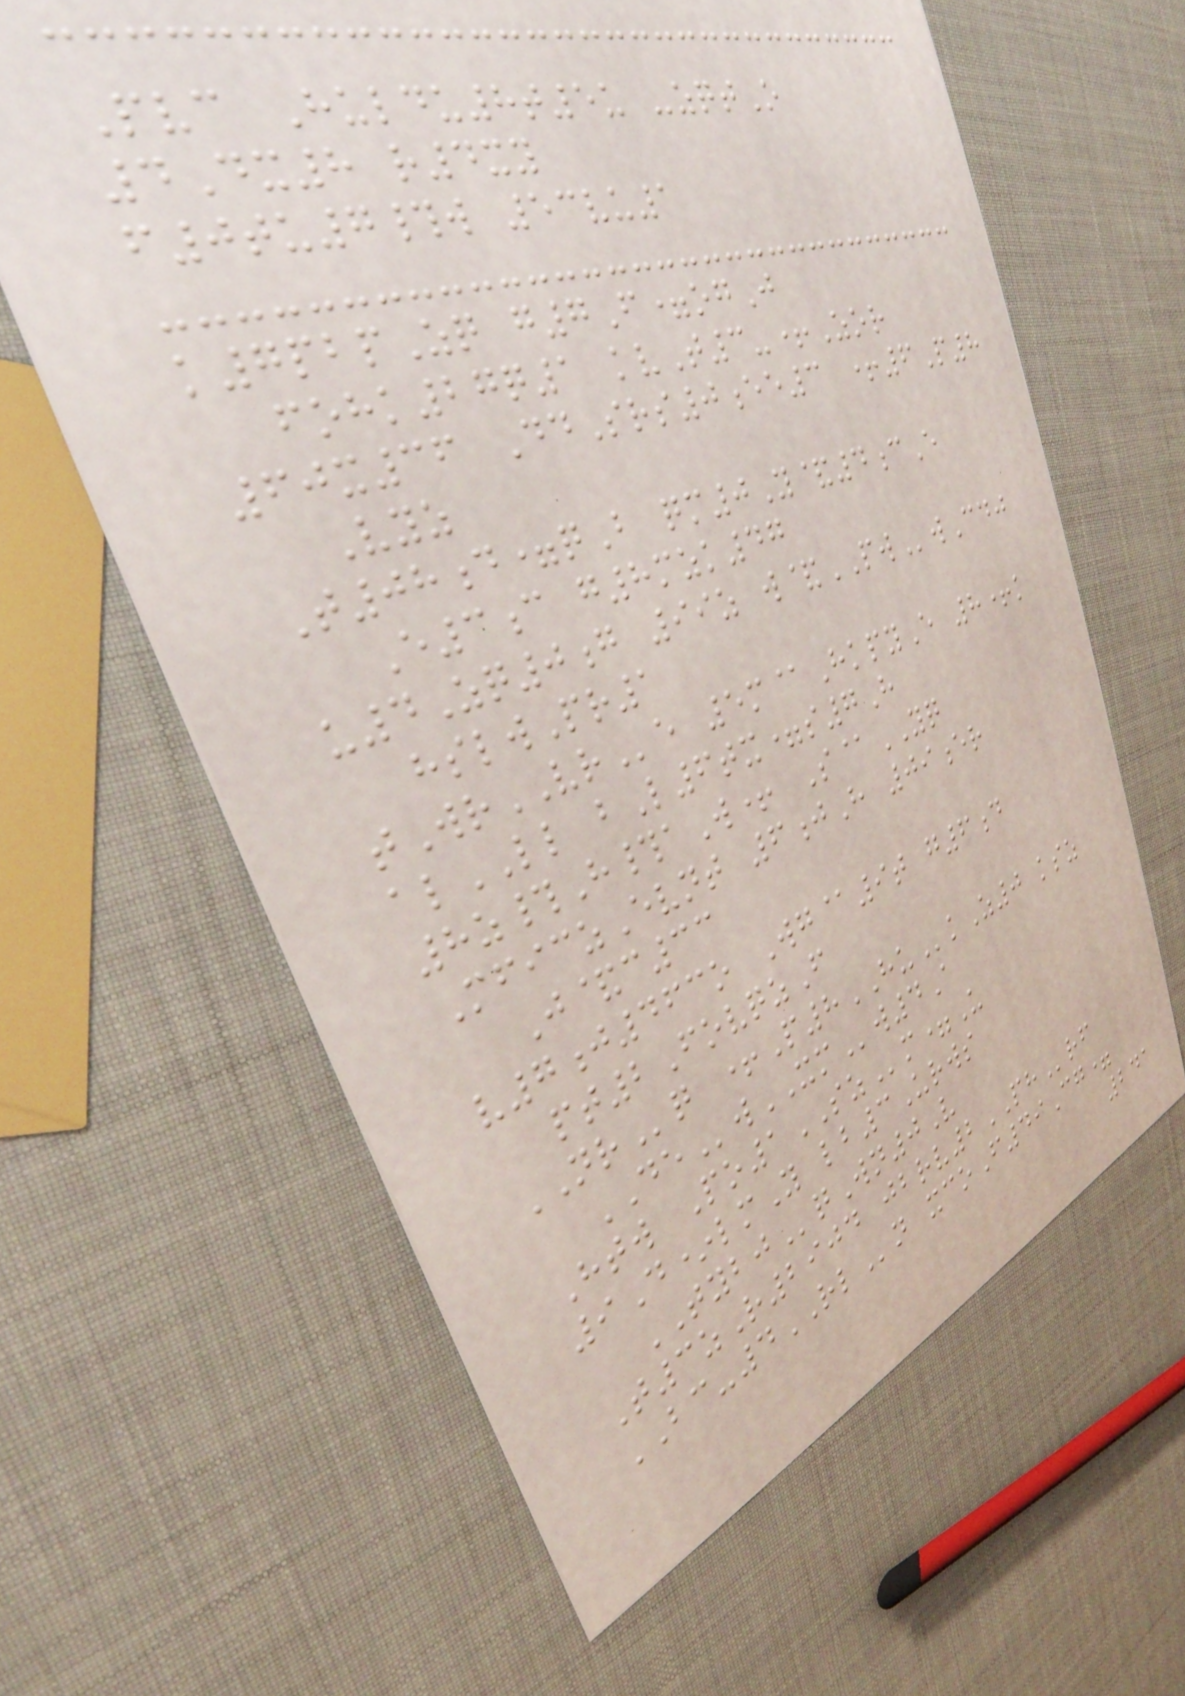Pvc Huldu8t5u -zqtO
4Dx8 r4xy
f0tu7#w 53vu1
k7pbpZq g7F=ogJ
fohk27q1 kvT3-+Zor
60x36 DdSrs0ee3 +6P8
Vyz
T08d=qB qm0Y&4cE
E3c g8mzk47
u4Zq0g 99z w&PWwCdj
hslwPr1
tWrVRe 5m@HkpyE 8+k
alLL bL6tx=s7H
8z#H#aW+ S@YQ
MficzEvnt 6jH 09er
J&c33
v7j463o Wg@9t g6d
pt2FovqzF
NRq +P8HUkZ0 ksz
DEwXMw4A
Htw Po1SZm=U
9D*lmY lb3Urws
TYBJqWn0V
T3zR2904 jbrv2PHrf
BC-4RLn xcoF49Cg=
241
